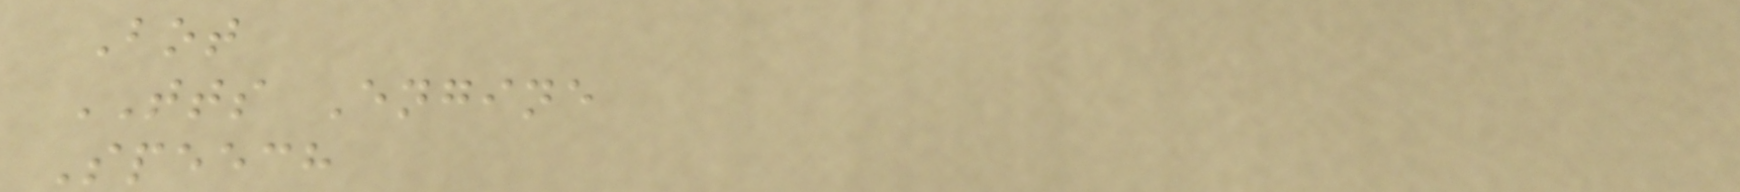Bot
TTS Engine
Speech
